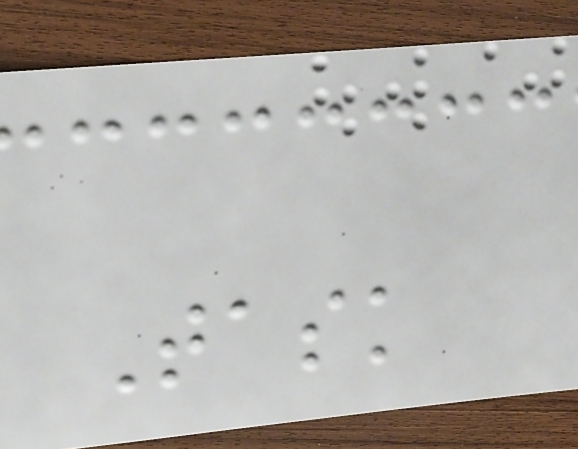Task
